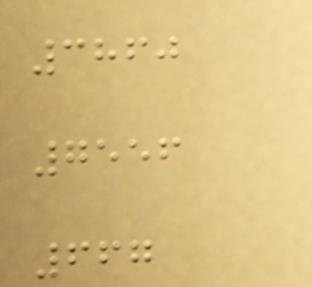3860
7556
667
